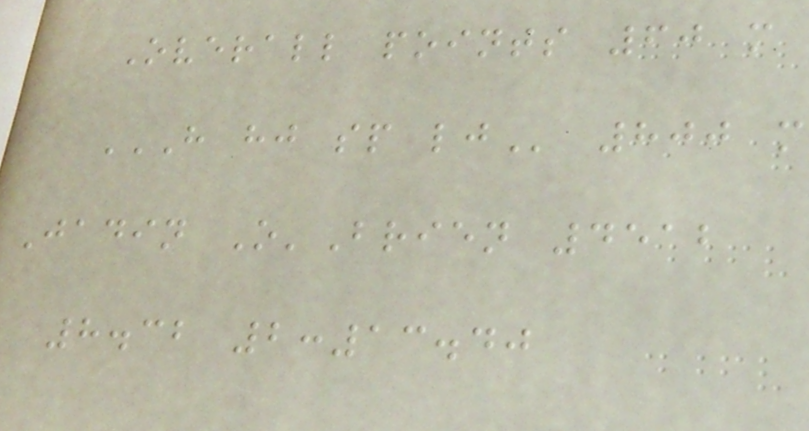Overall points 60 m
H HJ SP LJ 800 m
Jadin O'Brien 4512
8.32 2:13.40
